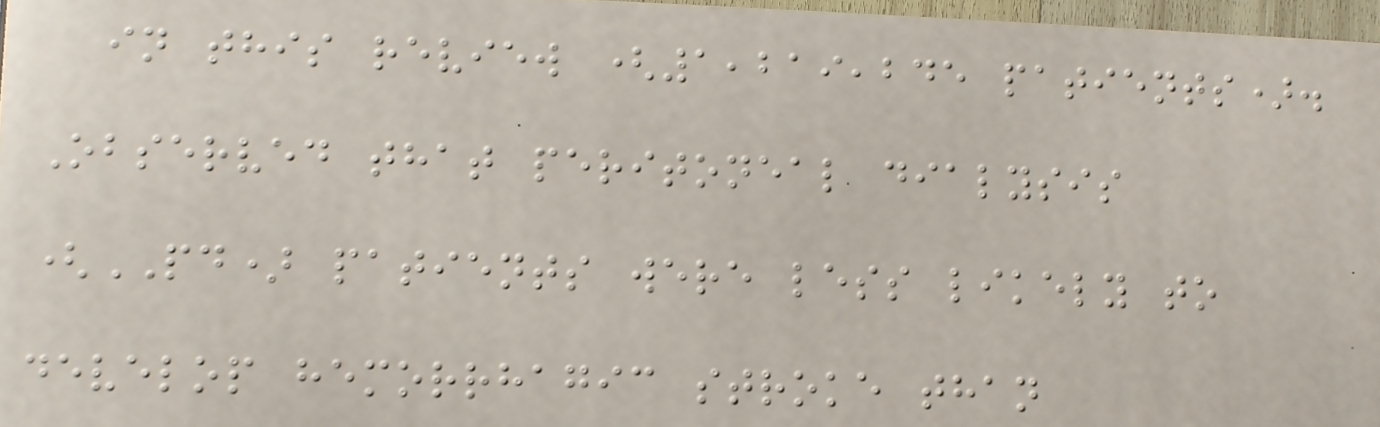in this review (1,219,245 patients).
Observed that peritoneal dialysis
(PD) patients were less likely to
develop hemorrhagic stroke than
